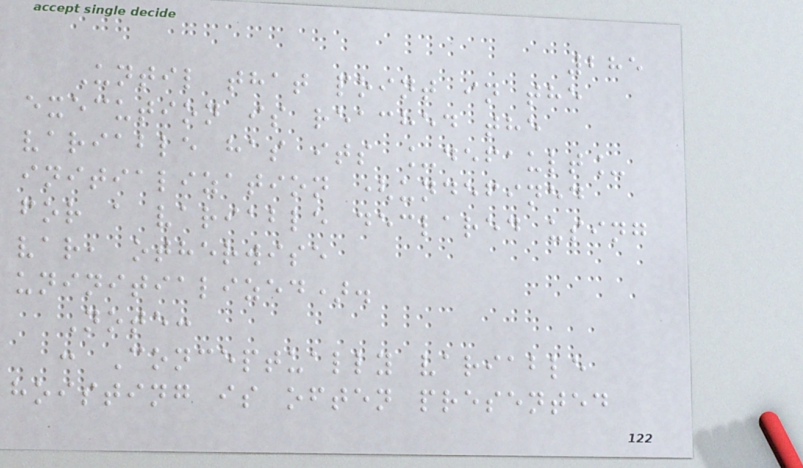285
Until that point in the
execution is reached the
variable has its _default_
initialization (undefined
for a variable declared using
var, otherwise
uninitialized).
Note:
: Conceptually variable
hoisting is often presented
